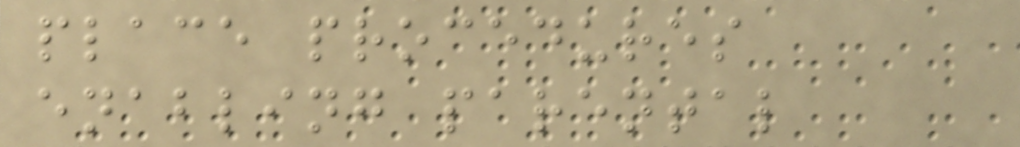place procedures
enabling parental
